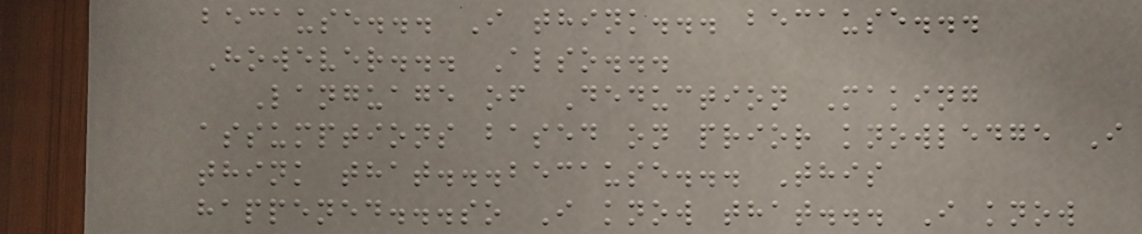because... I think... because...
However... Also...
Language of Deduction Making
assumptions based on prior knowledge I
think that...because... This
happened...so I know that... I know
